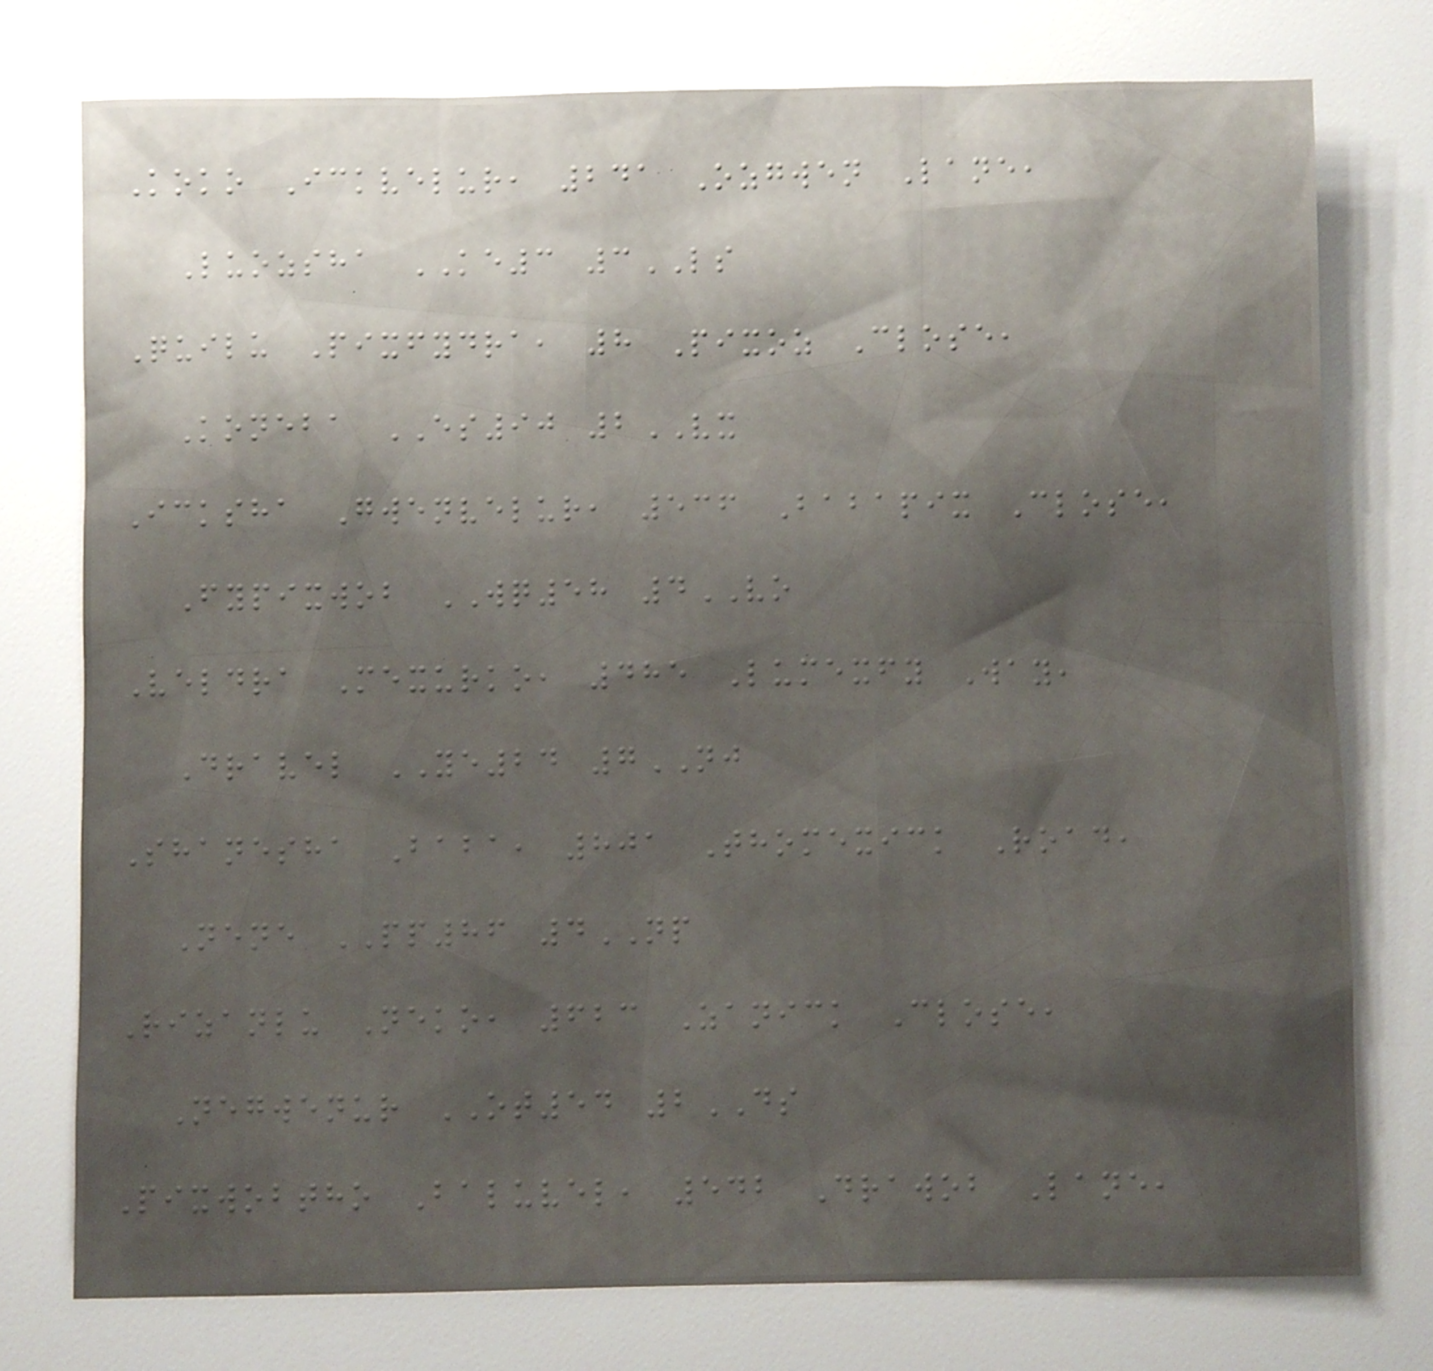Koko Ickvelur, 241 Ozgwen Lane,
Luozsha KE3 3LS
Quilu Pixfydra, 8 Pixoz Close,
Koneba ES90 2VX
Icksha Gwenvelur, 536 Babapix Close,
Fypixwob WQ58 4VO
Veldra Mexurko, 485 Lumexfy Way,
Dravel YE24 7NJ
Shanesha Baba, 801 Thomexick Road,
Nene PP86 4NP
Rizanlu Neko, 623 Zanick Close,
Negwenur OT54 2DS
Pixwobtho Baluvel, 542 Drawob Lane,
